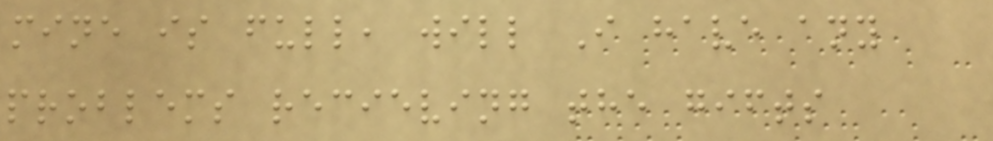mine is full, will I have any
problems recieving the gifts
